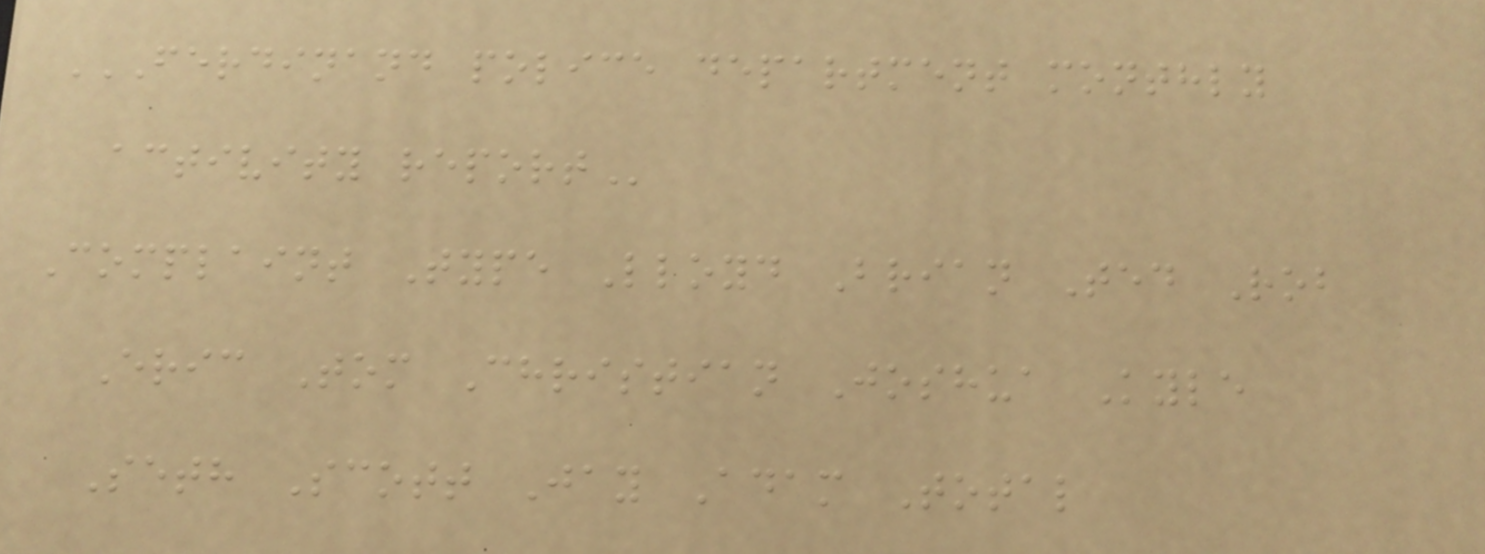FERDINAND POLICE DEPARTMENT MONTHLY
ACTIVITY REPORT
Complaint Type Lloyd Brian Ted Rob
Eric Tom Christian Joshua Kyle
Seth Scott Jay Adam Total
